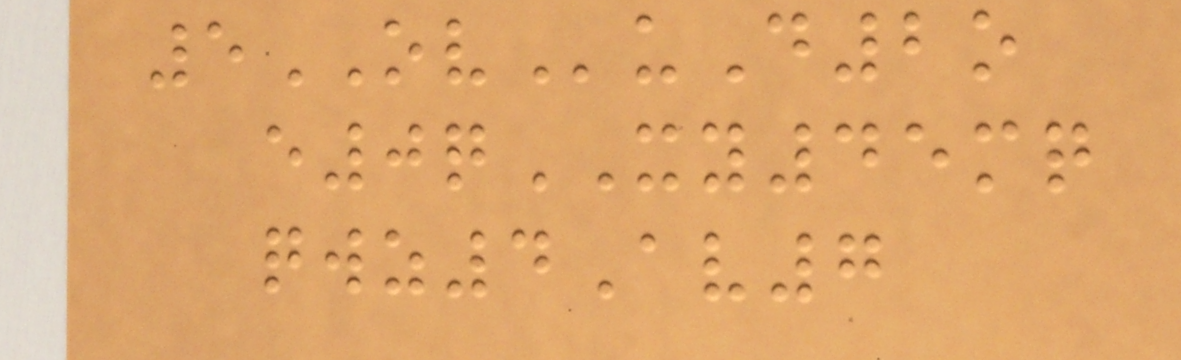5OVuD2o
e0qXY45mq
qwz4Av7
